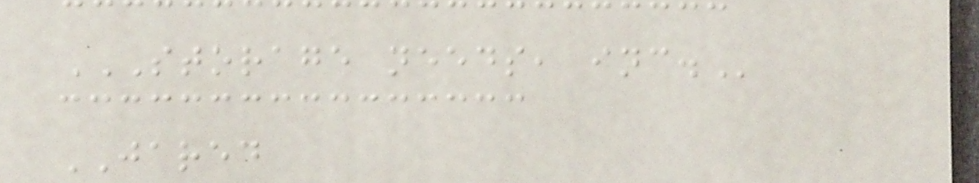STORAGE NEEDS, INC.
JARED
